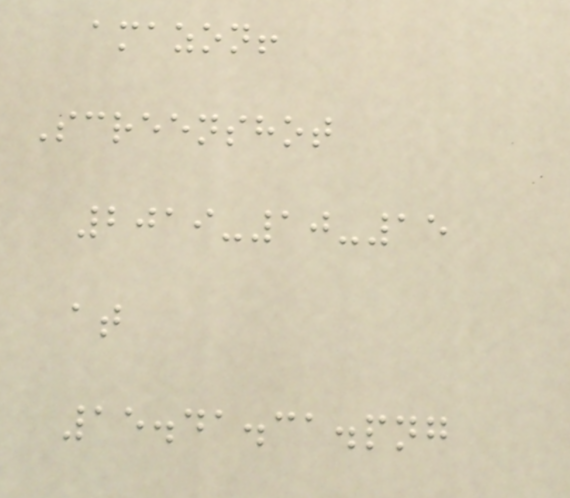amazon!
Screenshot
2019-10-15
at
15.41.31.png
